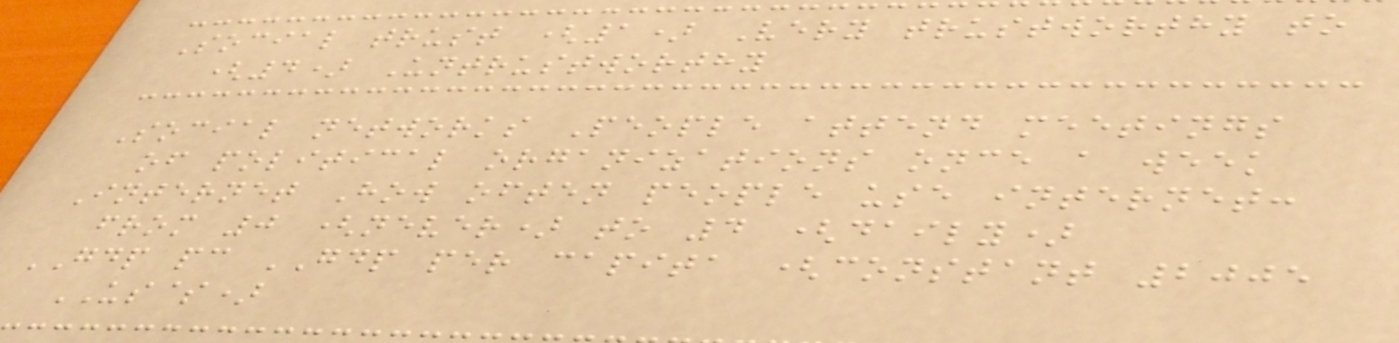Social trust (1) Very trustworthy to
(4) Untrustworthy
Social networks People attend meetings
of political organizations once a week
Internet How often people use internet:
from 0 (never) to 4 (daily)
GDP pc GDP per capita (constant 2005
US$)
